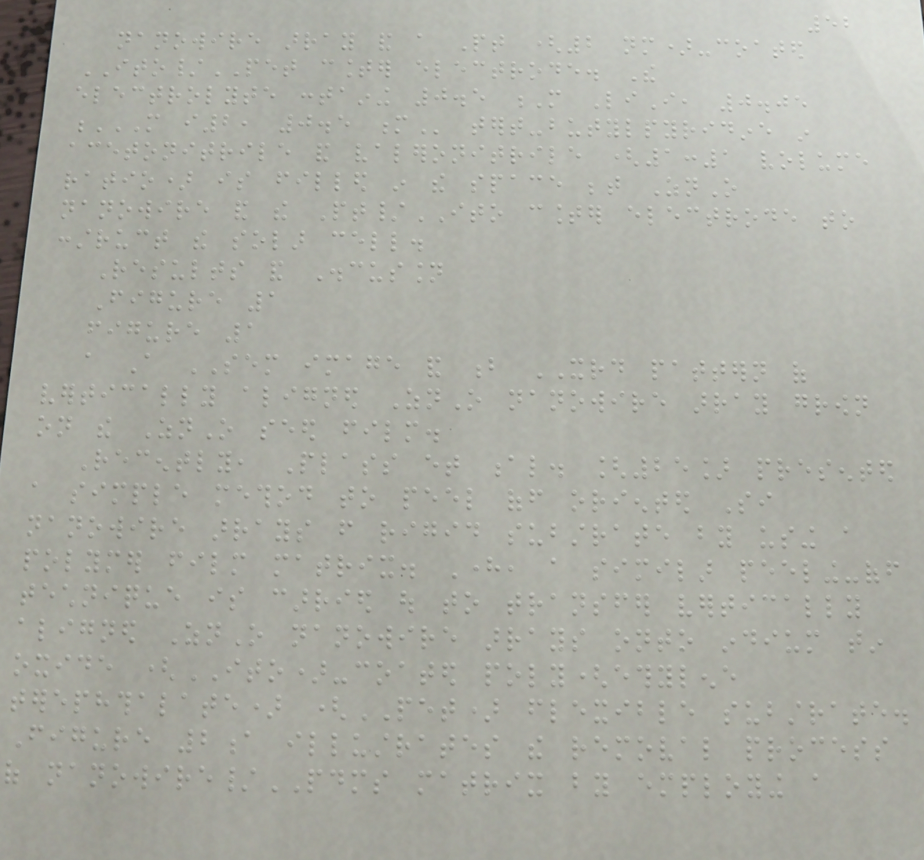52
nanowire array and a Pt (2 nm)-coated
ITO/PET counter electrode. The
electrolyte containing 0.5 M LiI, 0.05
M I2, 0.5 M tert-butylpyridine in
acetonitrile and valeronitrile (1:1 volume
ratio) is filled in the space between ZnO
nanowire and the Pt/ITO counter electrode to
construct the solar cell.
Results and Discussion
Figure 1
figure 1
a A SEM image and b XRD pattern of
vertically aligned ZnO nanowire array grown
on the ZnO seed film.
Recently, Plass et al. [25] presented
a simple method to peel off oriented Si
nanowire arrays from rigid substrate by using a
polymer film matrix. Here, a similar peeling-off
technique is carried out to transfer vertically
aligned ZnO nanowire arrays onto indium tin
oxide (ITO)-coated poly(ethylene
terephthalate) (PET) flexible substrate.
Figure 2a illustrates the removal process
of nanowire/PDMS matrix by employing a
